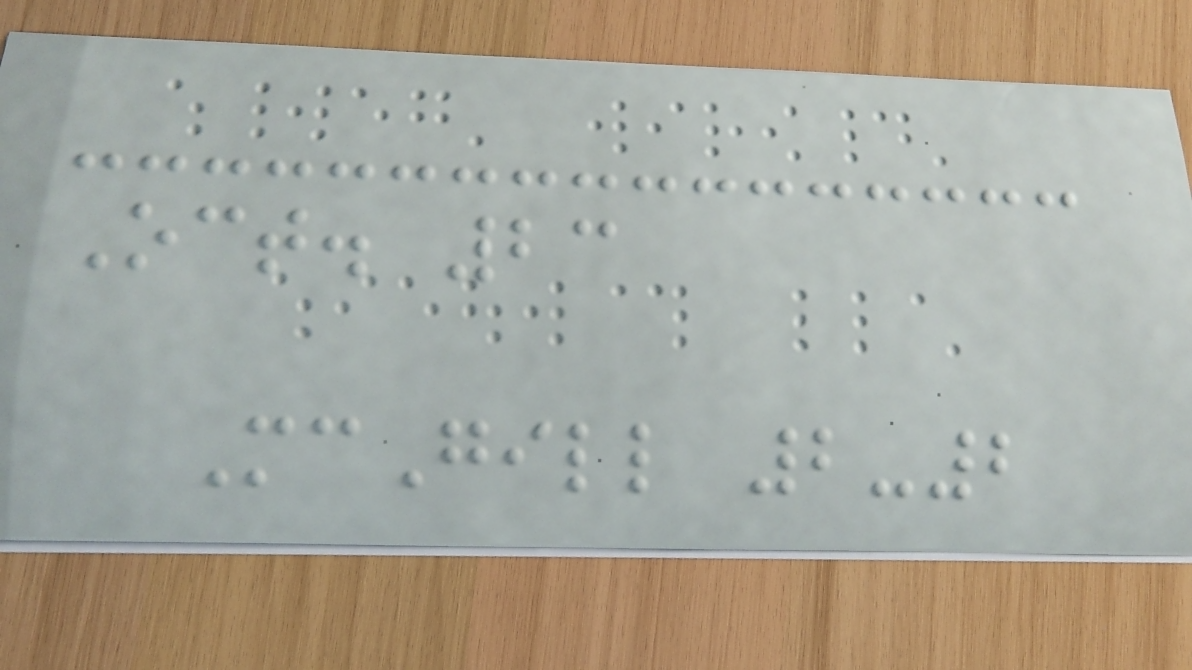Oct. 23
McGill 2-2
